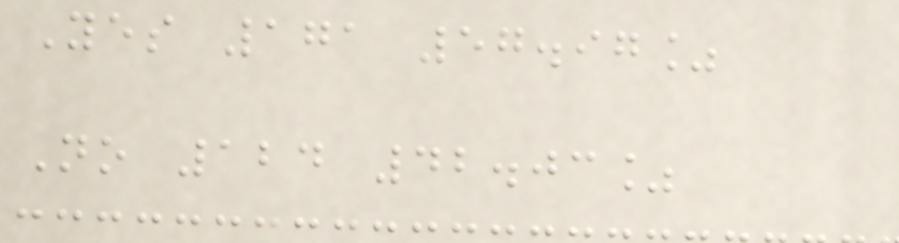Yes 171 57.97%
No 124 42.03%
